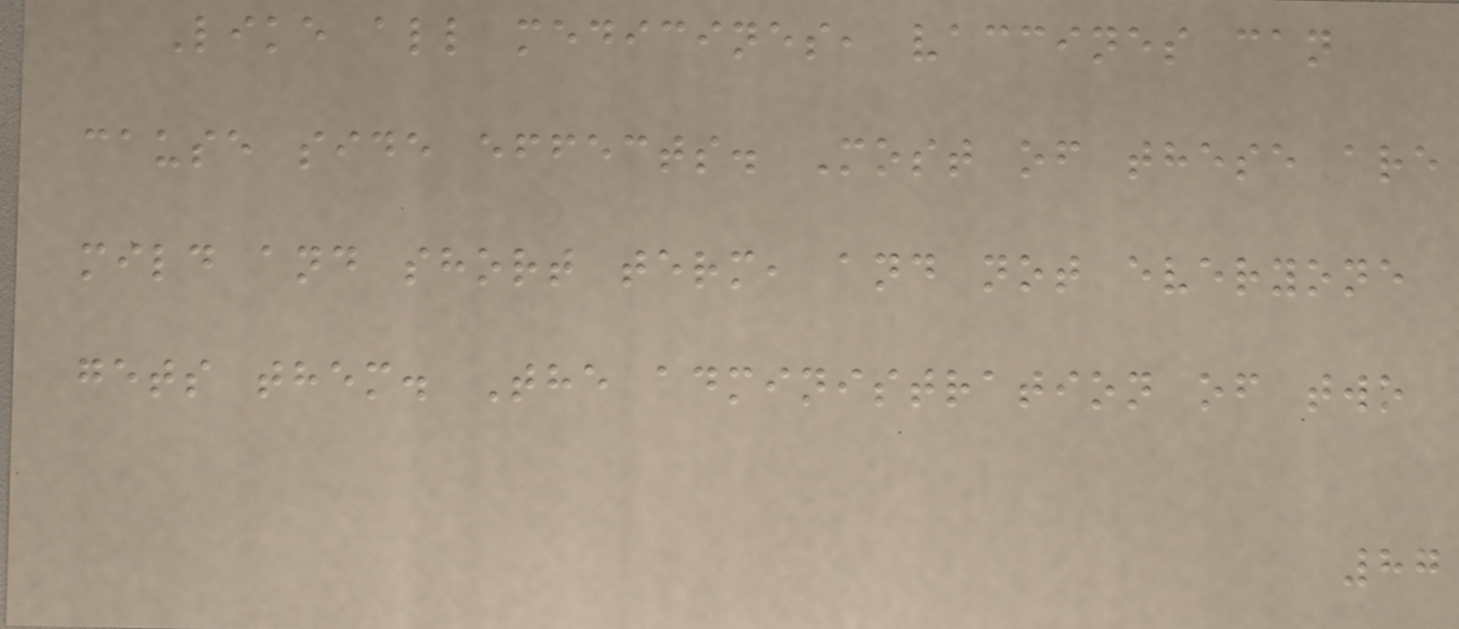Like all medicines, vaccines can
cause side effects. Most of these are
mild and short term, and not everyone
gets them. The administration of two
87
